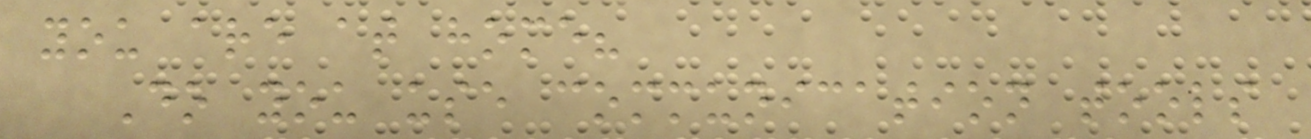you are at home?
Do you use communication tools
